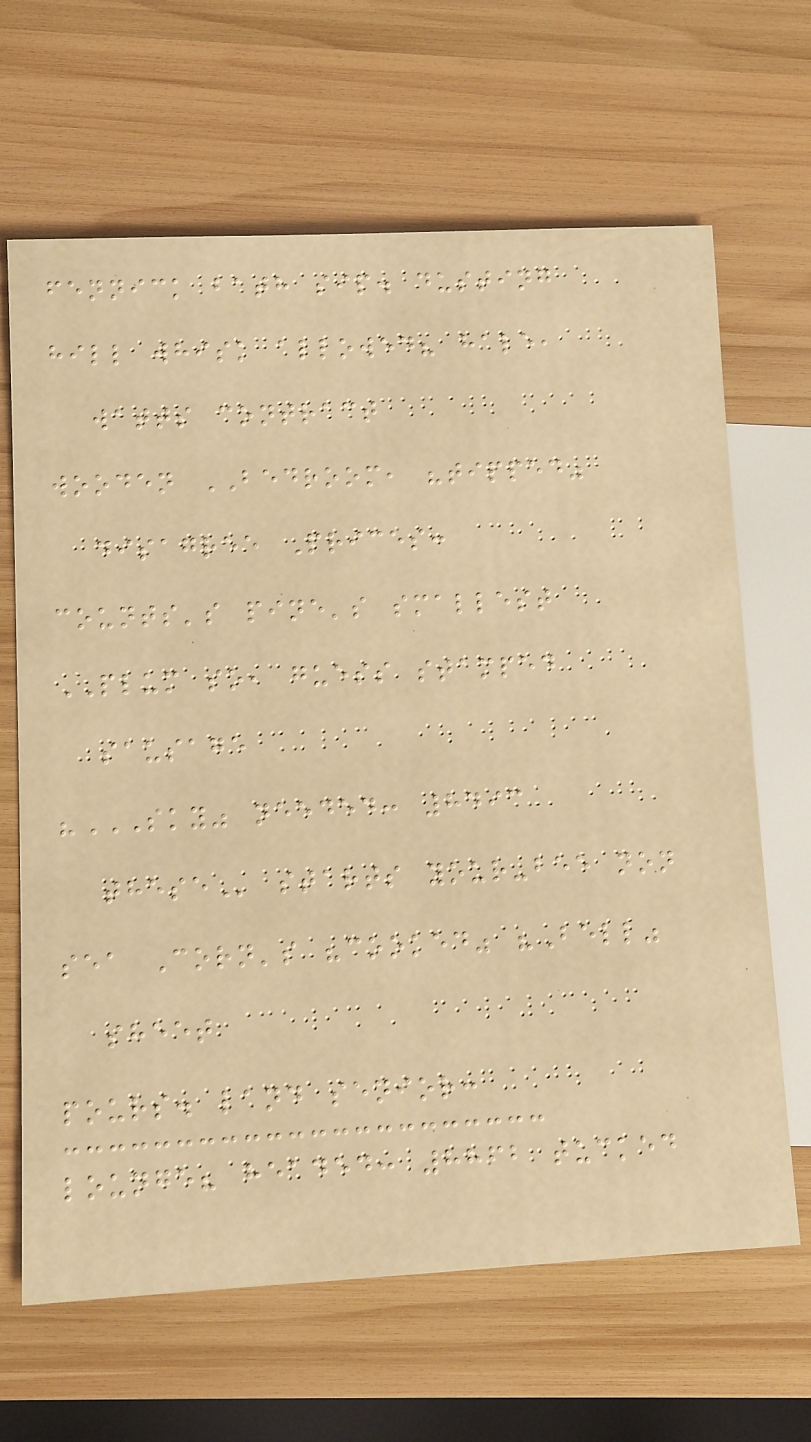fennick bath sip. dusting
hill whisk allowed? hale,
watts contract
wooden BEDROOM, "tipped"
disagree Prices:
counts's pine's smallest
PLUM so, guess stamped
sausage
"SKY" NEEDED: 8493
THESE starts your-bee non
sea Corn's "cooked" "Bell"
sheet
pours. land senior:
lounge? headed: 8862 tucked
